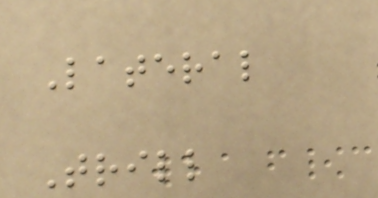Lateral
Trill
